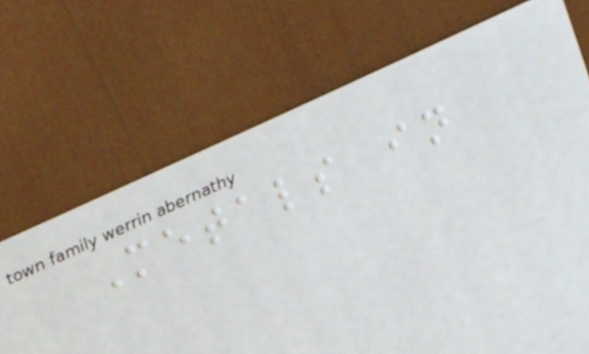Metals in
